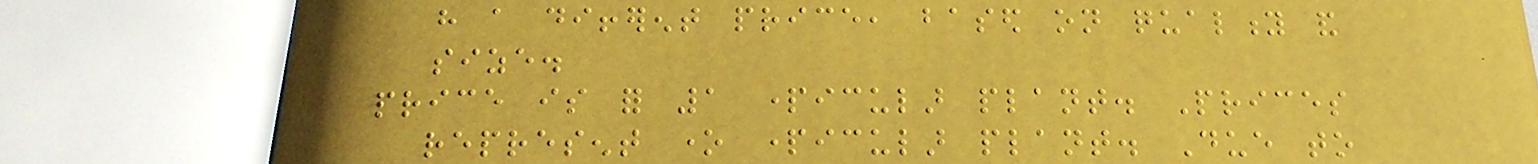have a different price, based on quality and
size.
price is for 1 particular plant. Prices
represent one particular plant. Due to
